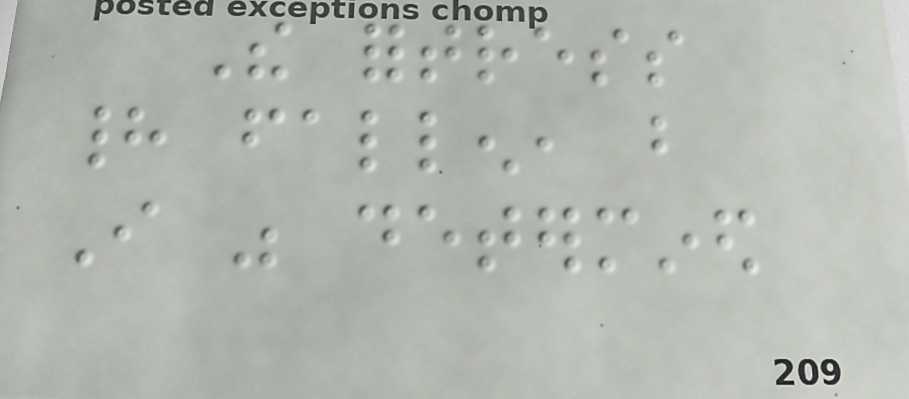The fortress
had fallen, but
I was determined
